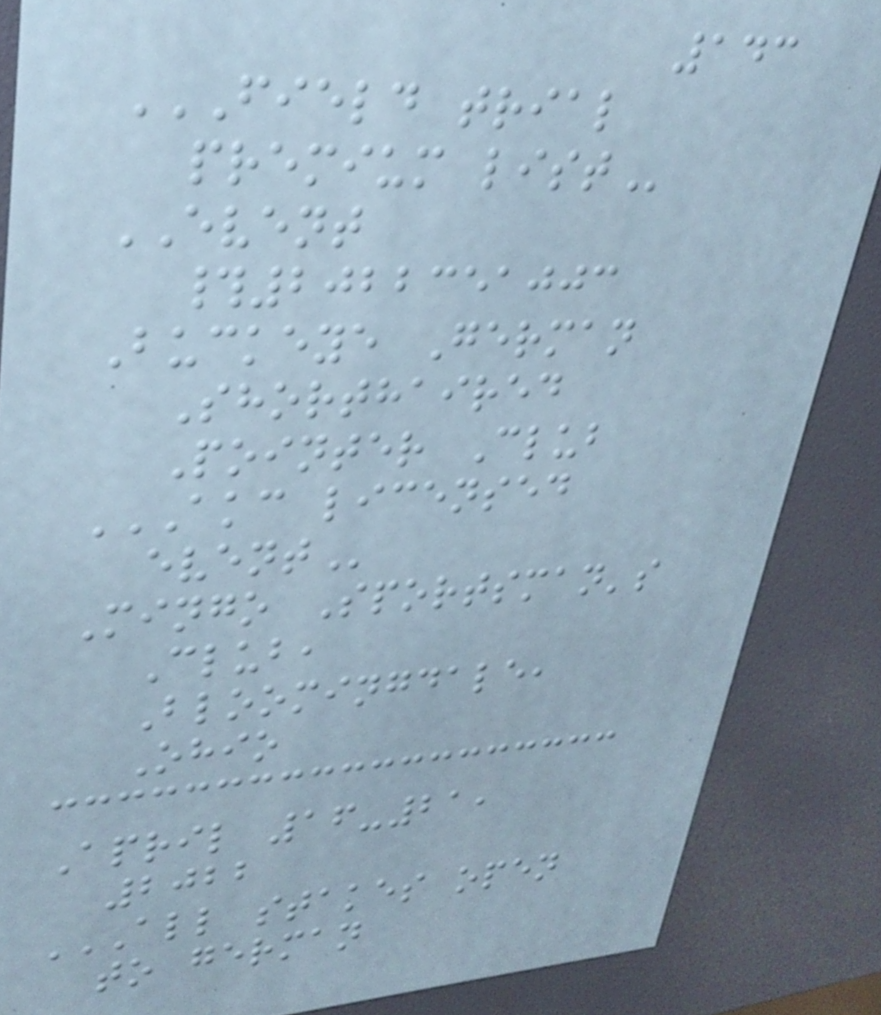143
FIELD TRIAL
PREMIUM LIST
EVENT
#2022351003
Buckeye German
Shorthaired
Pointer Club
AKC LICENSED
EVENT
Mingo Sportsman's
Club,
Bloomingdale,
Ohio
April 16-21,
2022
ALL STAKES OPEN
TO GERMAN
